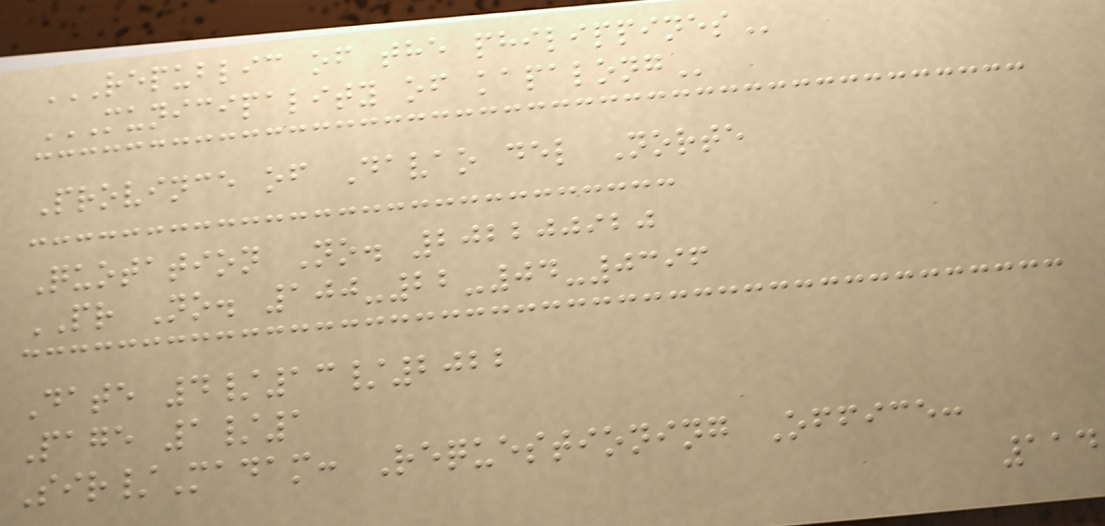REPUBLIC OF THE PHILIPPINES
MUNICIPALITY OF KAPALONG
Province of Davao del Norte
Quotation No. 202200920
PR No. 100-22-04-0396
Date 4/13/2022
Page 1/1
Sir/Madam: Requestioning Office:
114
